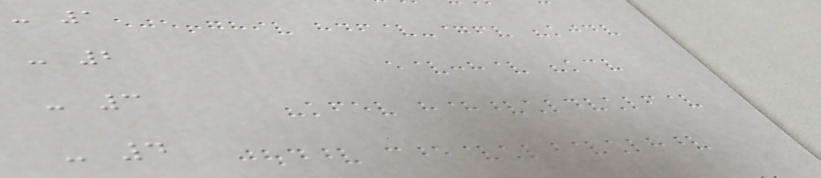- 1
- 2
- 3
- 4
